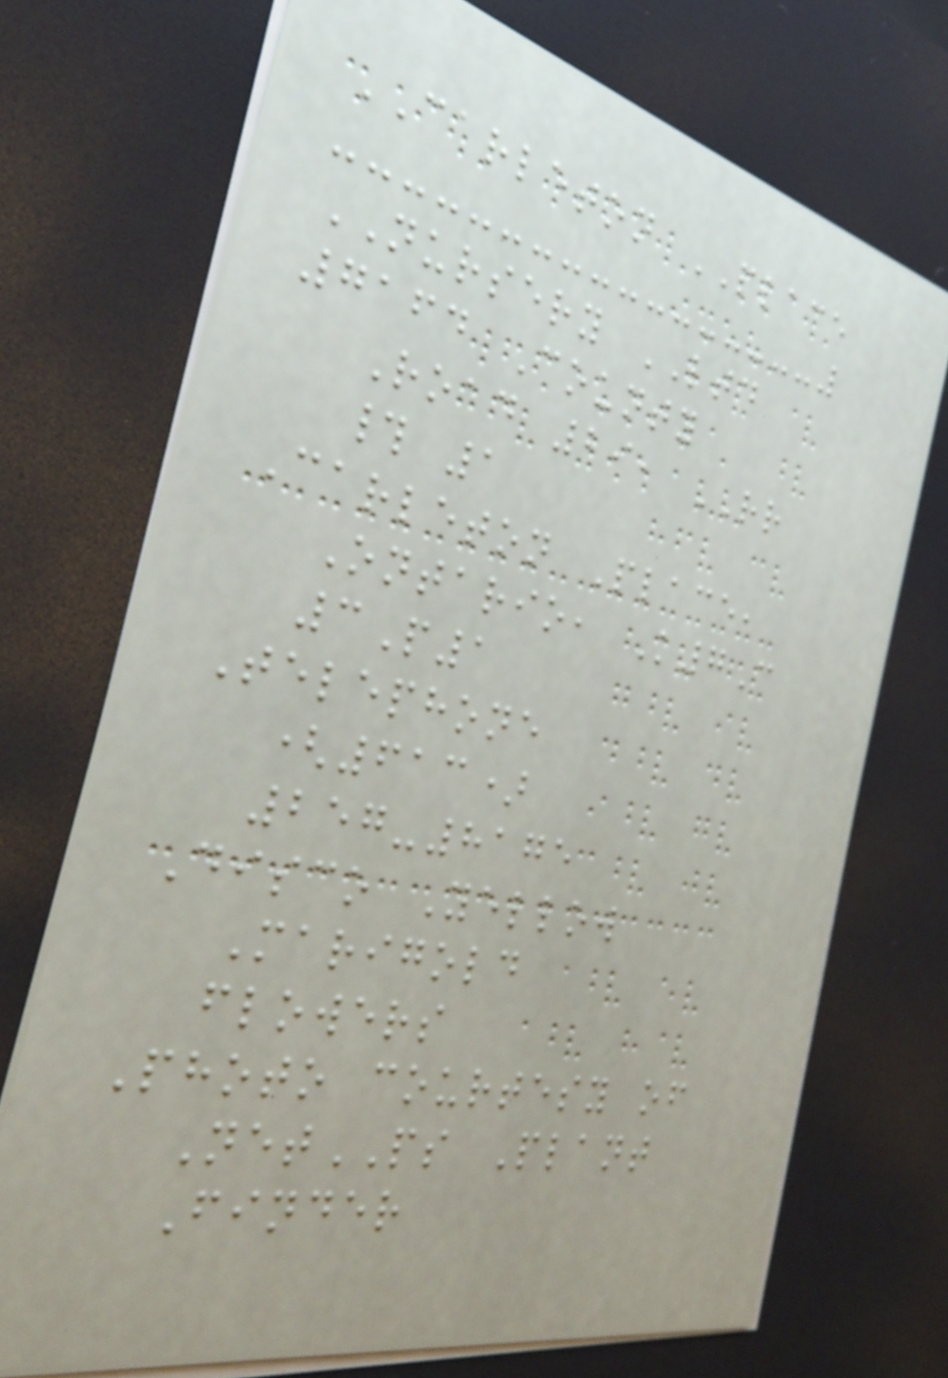CARLETON PLACE
NURSERY LTD
7164 County
Road 29, RR
# 1
Carleton Place,
Ontario, K7C
3P1
Telephone
(613)
257-8175
Disco Yellow
Marigold
flowers
Photo courtesy of
NetPS Plant
Finder
